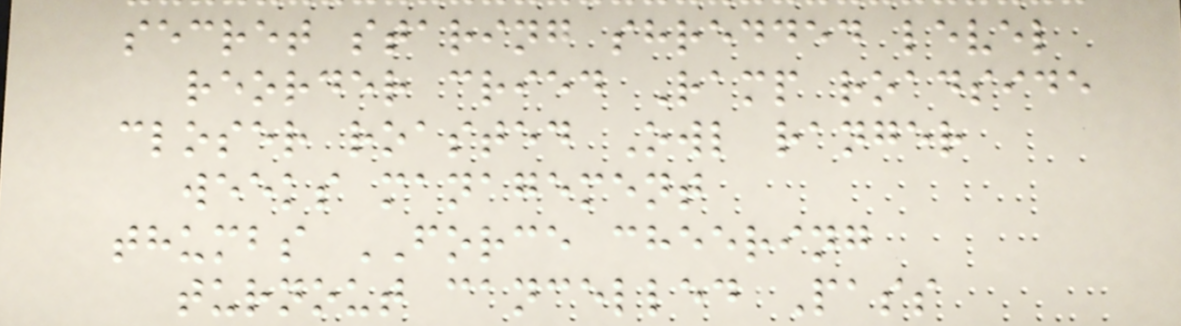secret staring shredded level
reorder cried Ramp roadside
closer roasted Owl ranger
weeks management
thumbs FORCE cheering
turnout cancelled Pass
